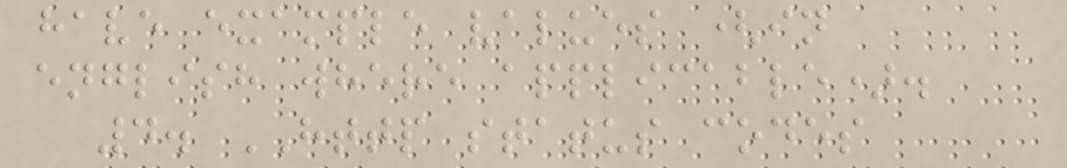have example values (in
english where applicable).
4. HTTP status codes
